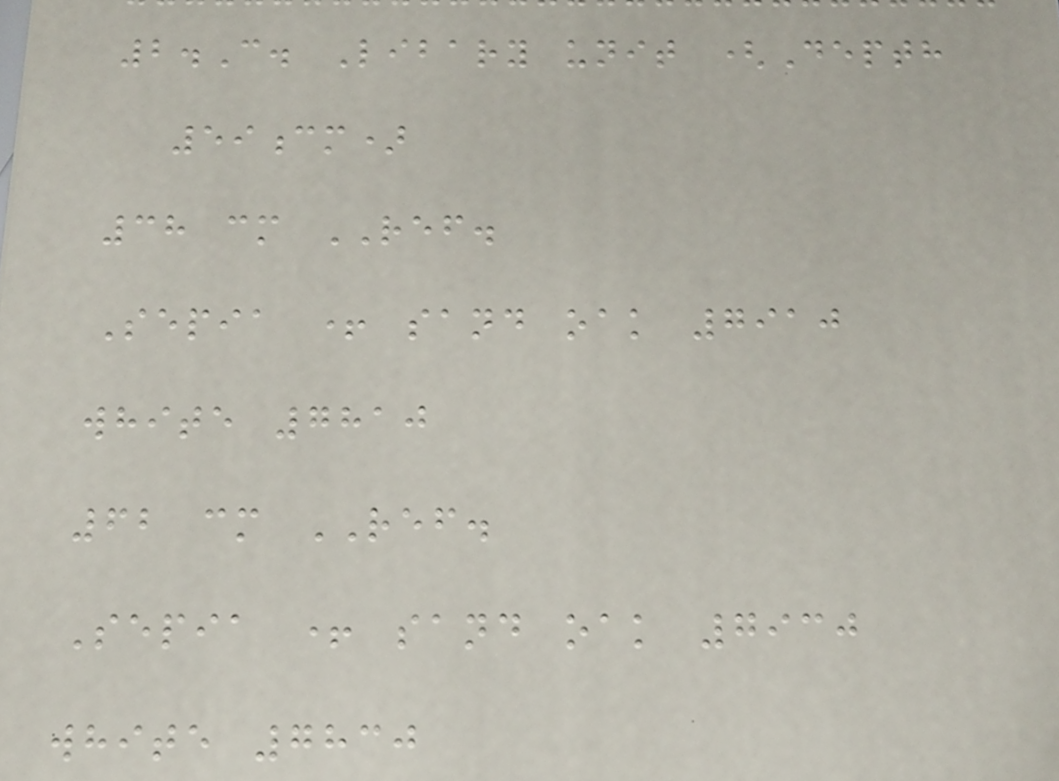2.C. Libary unit (Depth
59cm)
38 cm REF.
Sepia + sand oak 7910
white 7810
62 cm REF.
Sepia + sand oak 7930
white 7830
